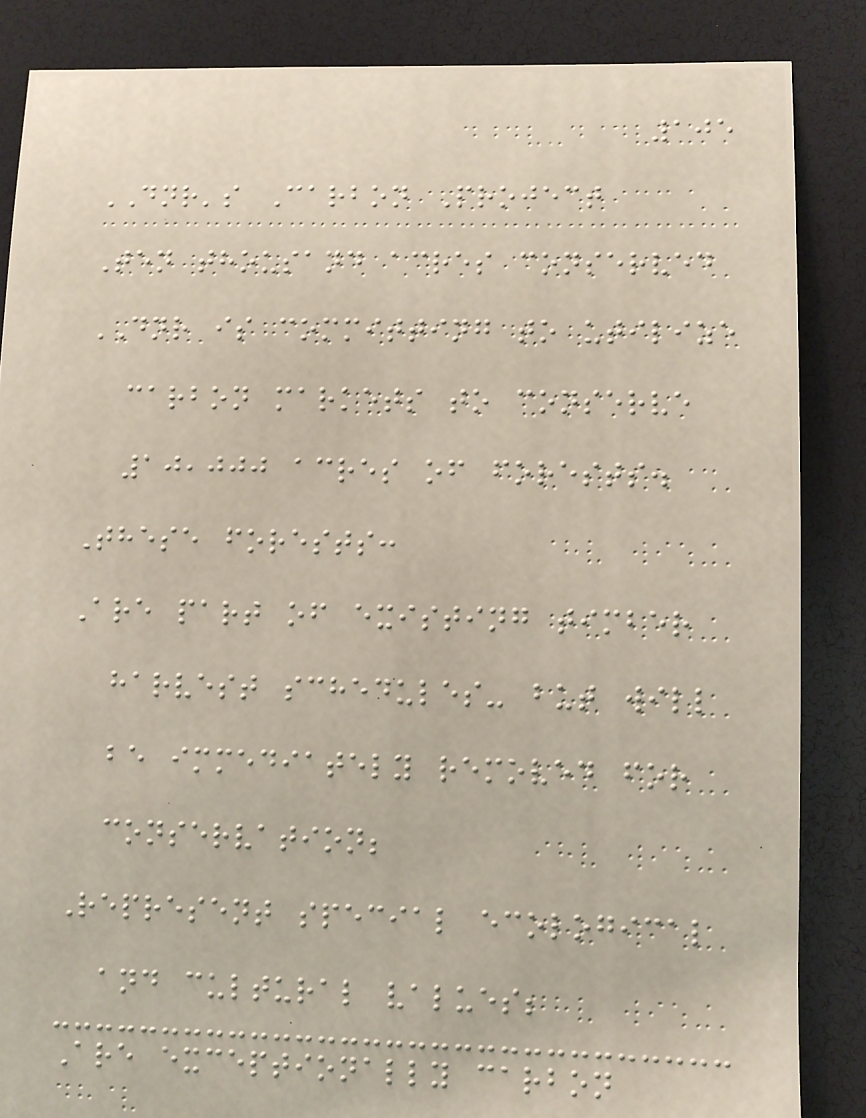105
DNR's Carbon Project
Ten thousand acres conserved
DNR is committing to utilize
carbon markets to conserve
10,000 acres of forests.
These forests:
Are part of existing timber
harvest schedules- but will
be immediately removed for
conservation;
Represent special ecological
and cultural values;
Are exceptionally carbon
